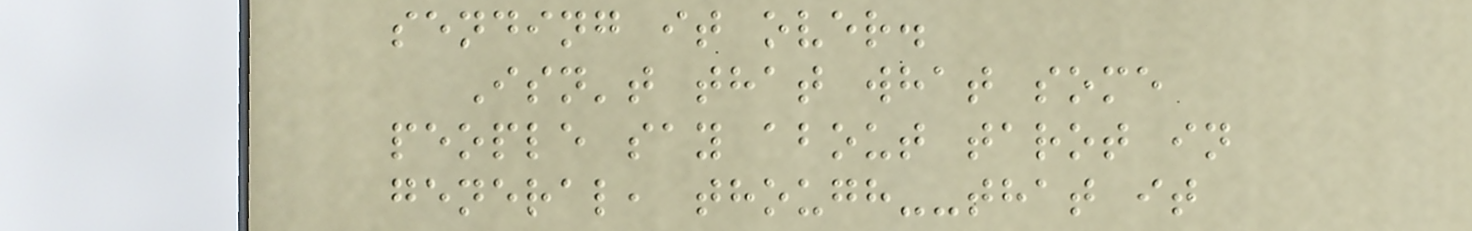sending it over.
Isn't that what some
people say about tarot in
general, though--that it
